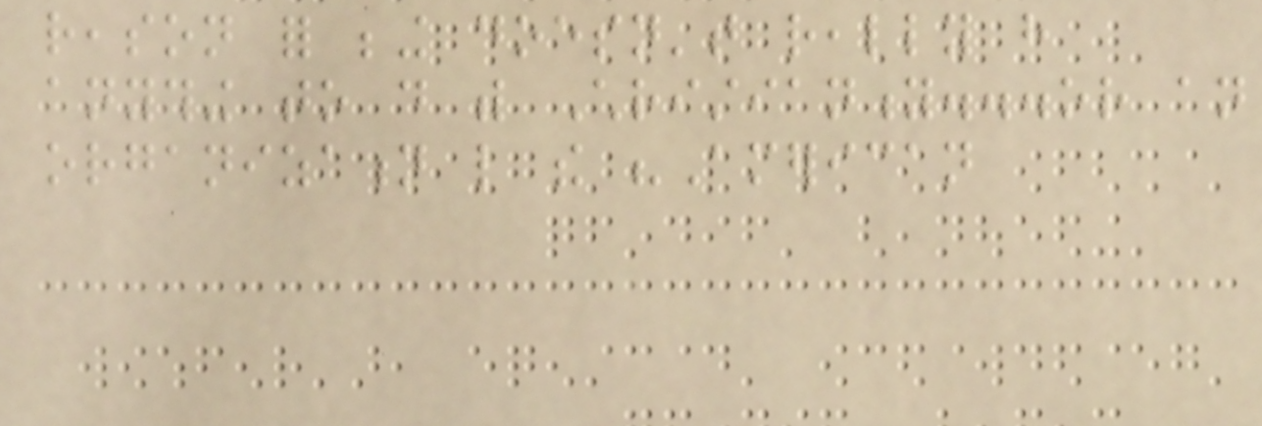reason for being doesn't really have
anything to do with Christianity...or an
organization like the "American
